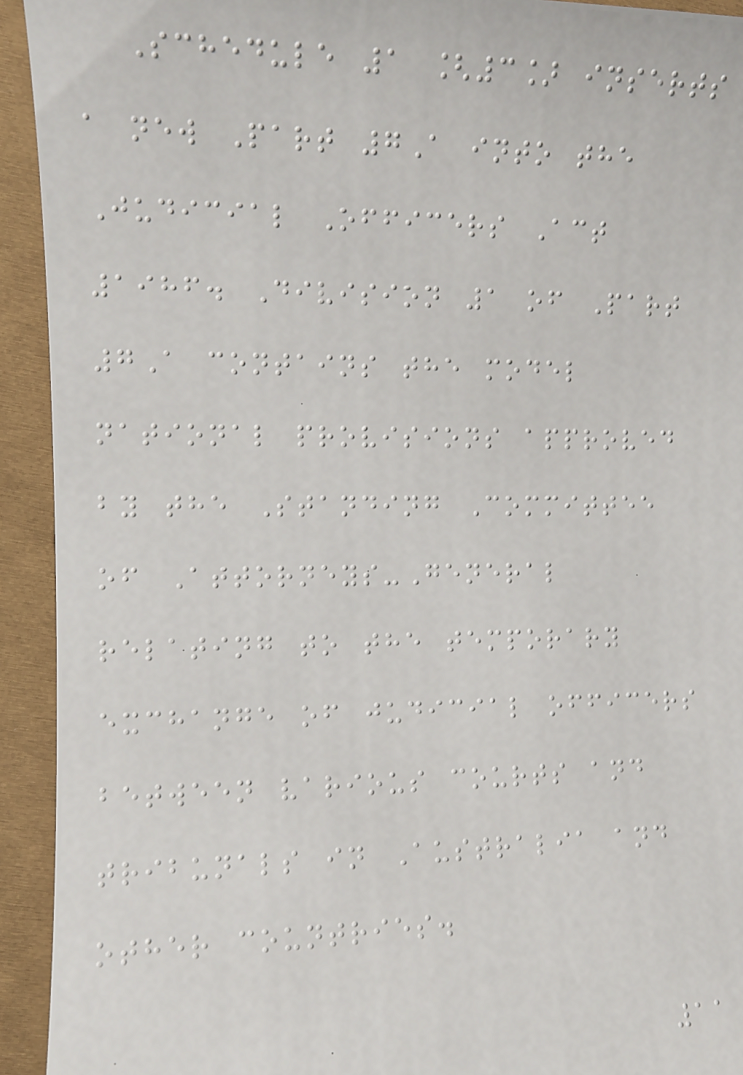Schedule 1 [3] inserts
a new Part 7A into the
Judicial Officers Act
1986. Division 1 of Part
7A contains the model
national provisions approved
by the Standing Committee
of Attorneys-General
relating to the temporary
exchange of judicial officers
between various courts and
tribunals in Australia and
other countries.
11
